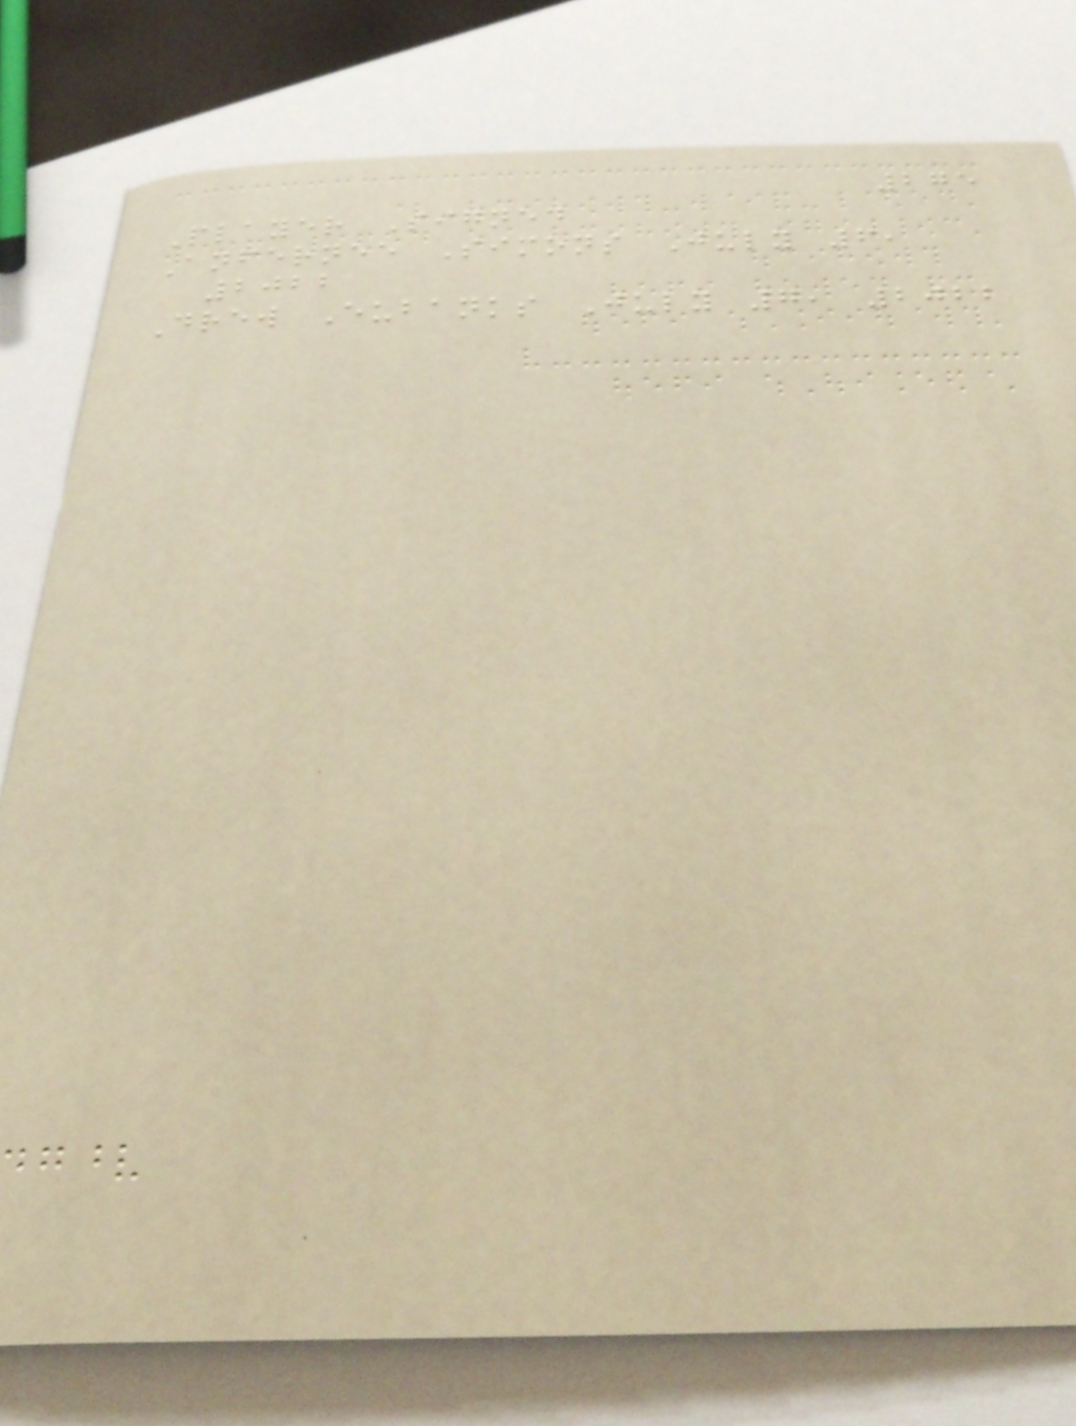275
Player Signed
Anfernee Simons July 6,
2022
Drew Eubanks July 7, 2022
